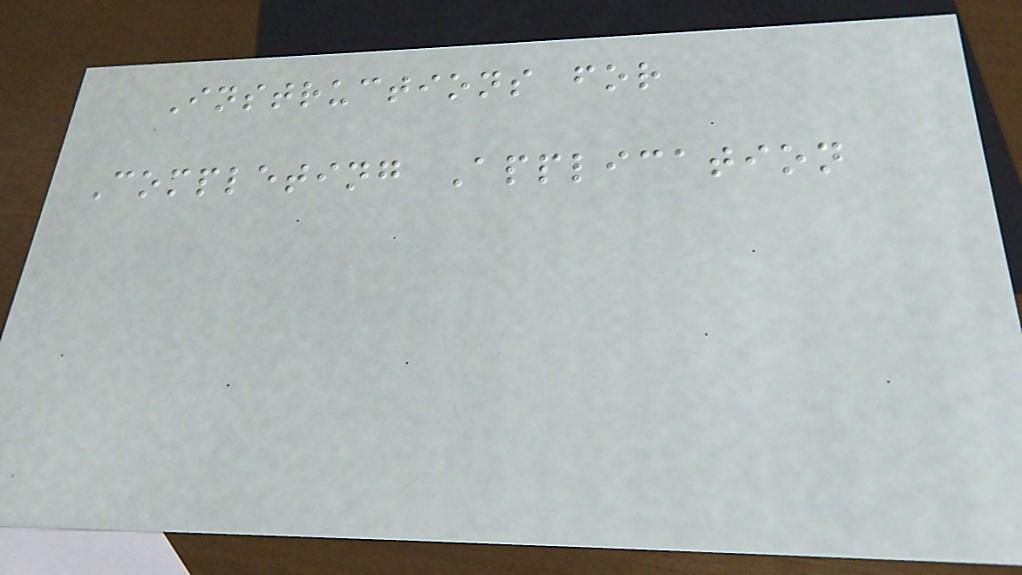Instructions for
Completing Application
